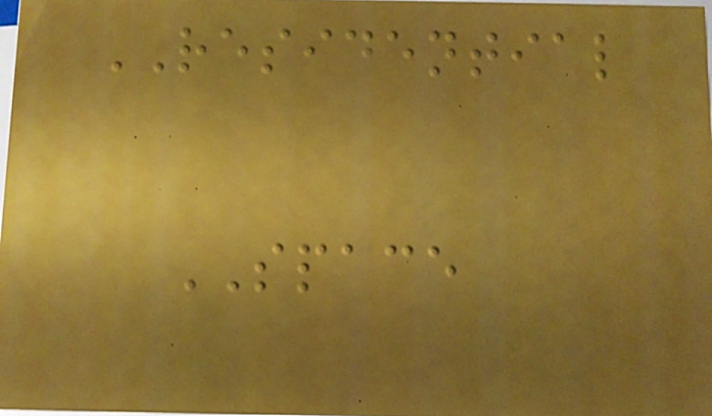RESIDENTIAL
SPACE
